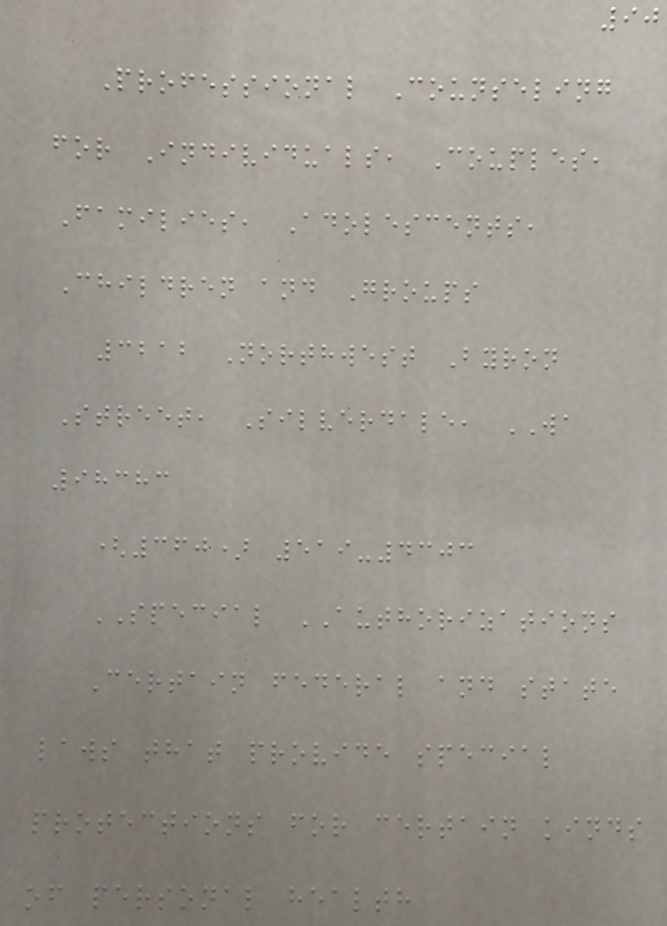90
Professional Counseling
for Individuals, Couples,
Families, Adolescents,
Children and Groups
3212 Northwest Byron
Street, Silverdale, WA
98383
(360) 519-4303
SPECIAL AUTHORIZATIONS
Certain federal and state
laws that provide special
protections for certain kinds
of personal health
